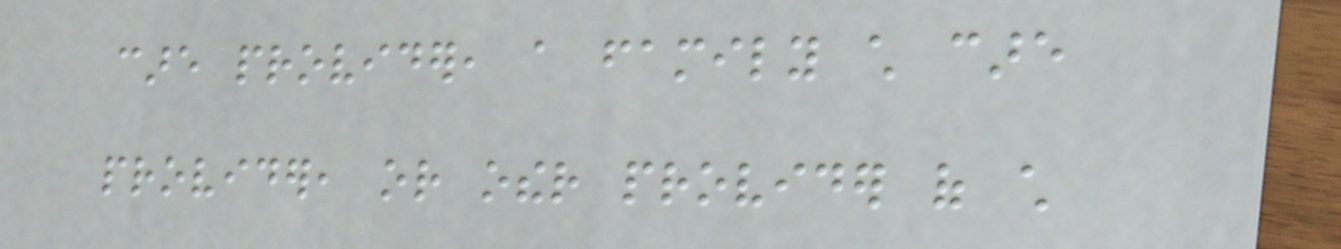care provider, a family child care
provider, or other provider of child
